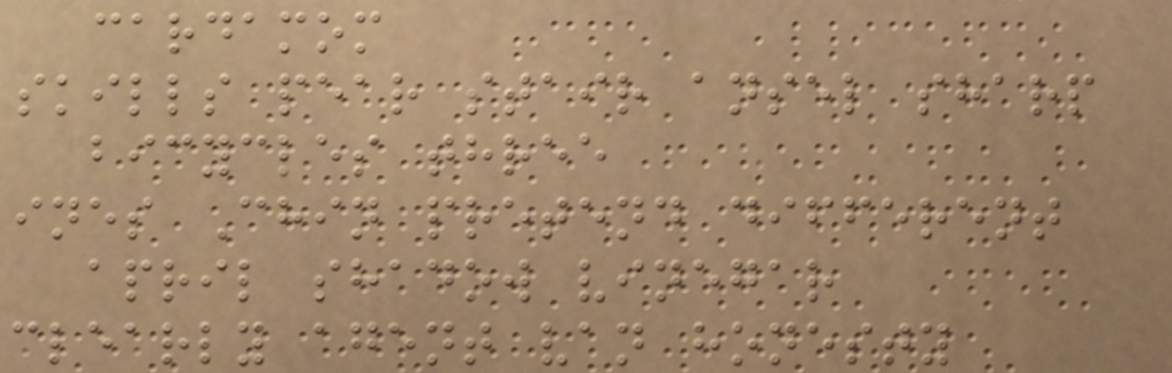cardamom
skills pear stair ansel sharp
bicycles three
ines Chin pretend different
april shadow vinegar
clearly agent van honesty
